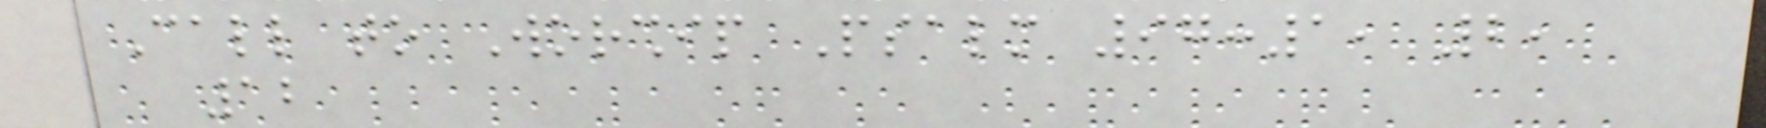Call to Worship Psalm 97:1, 2,
12
